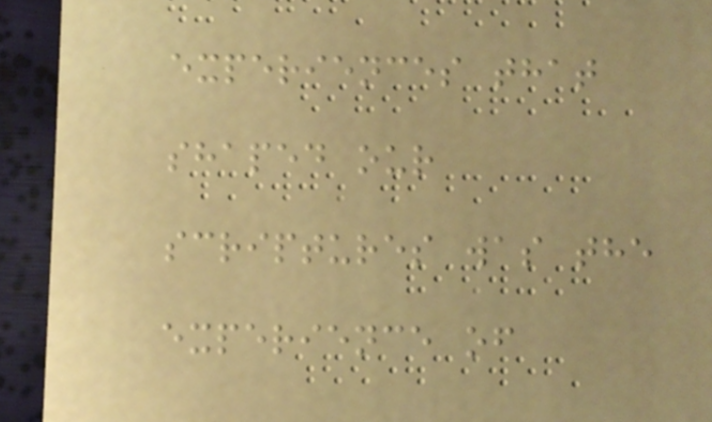experiences that
shaped our
scriptures was the
experience of
